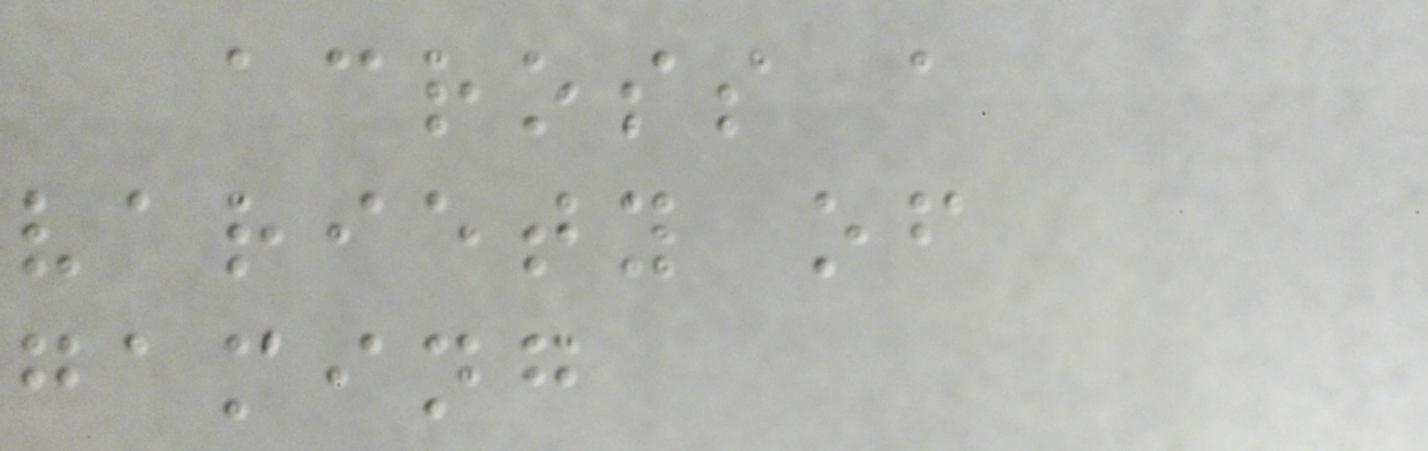across a
variety of
gaming
